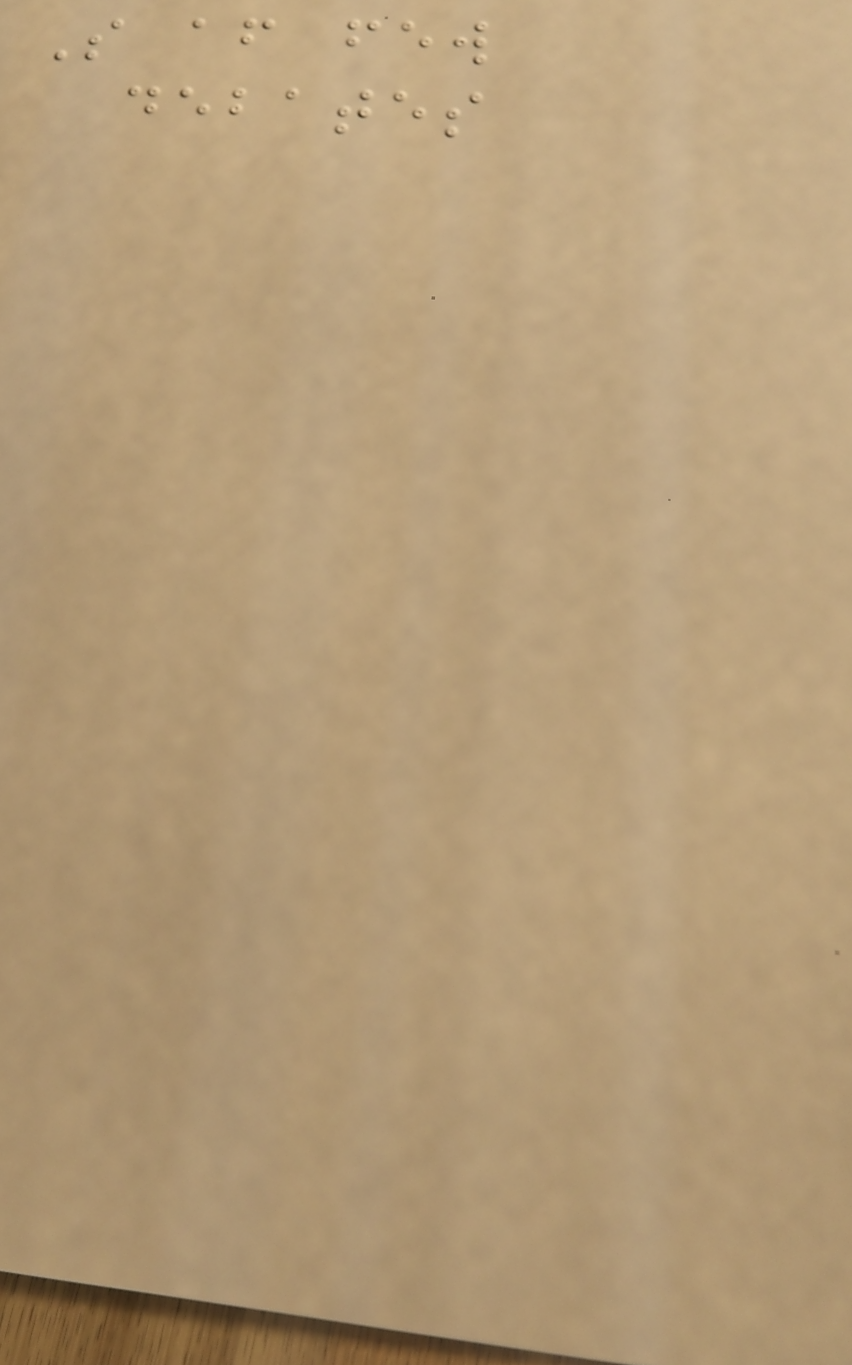So after few
debates
